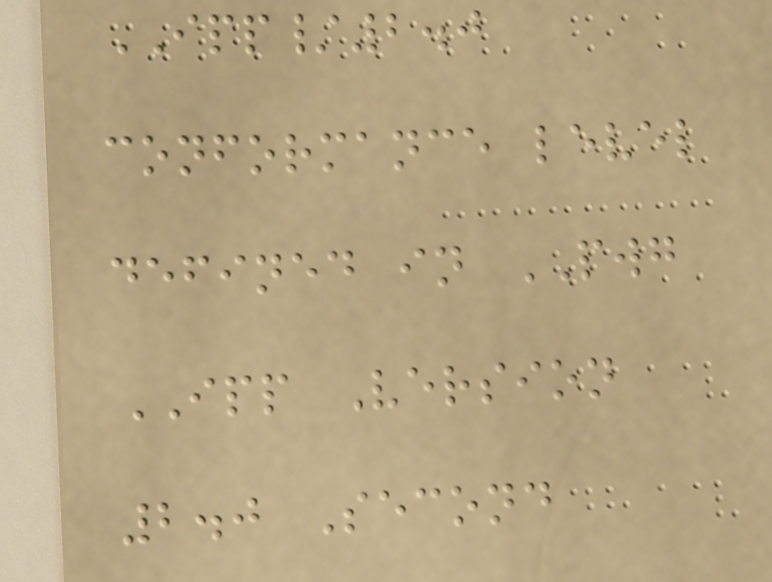IPP/2.0
conformance level
defined in PWG
IPP Version
2.0 Second
